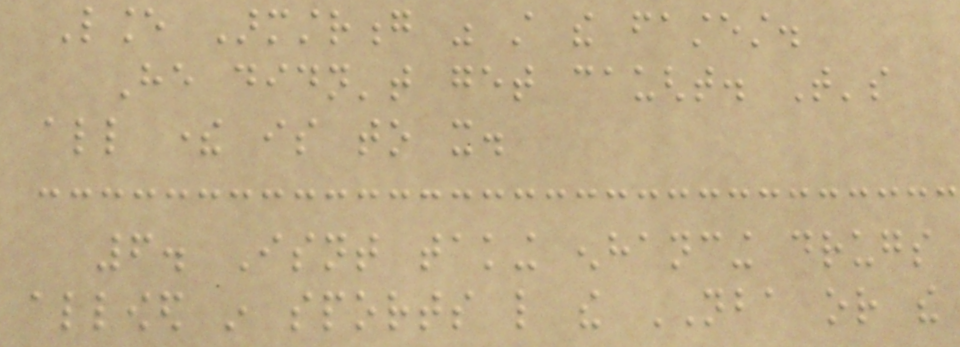Lance Armstrong was still the fastest.
He didn't get caught. That's
all there is to it.
6. Isnt taking enhancing drugs
allowed in sports like the NBA or the
